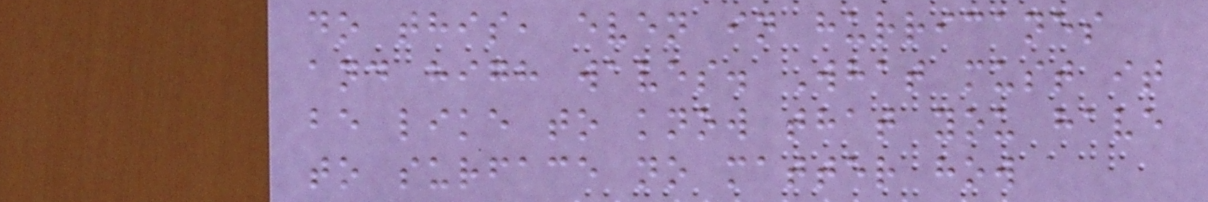do this, even in hurricanes
and high waves. What must it
be like to know that you have
to surface no matter how
